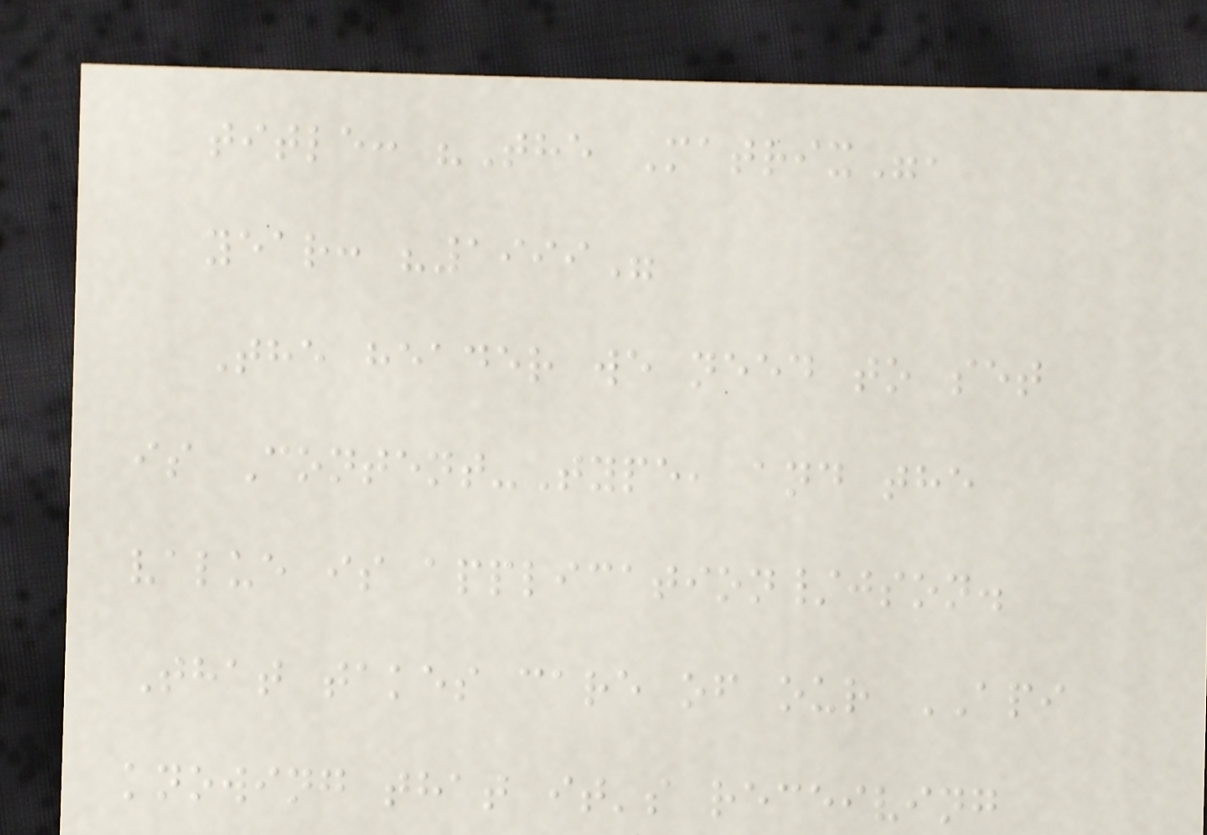title: "The Matrix",
year: "1999"
The header we need to set
is Content-Type, and the
value is application/json.
That takes care of our API
knowing that it's receiving
